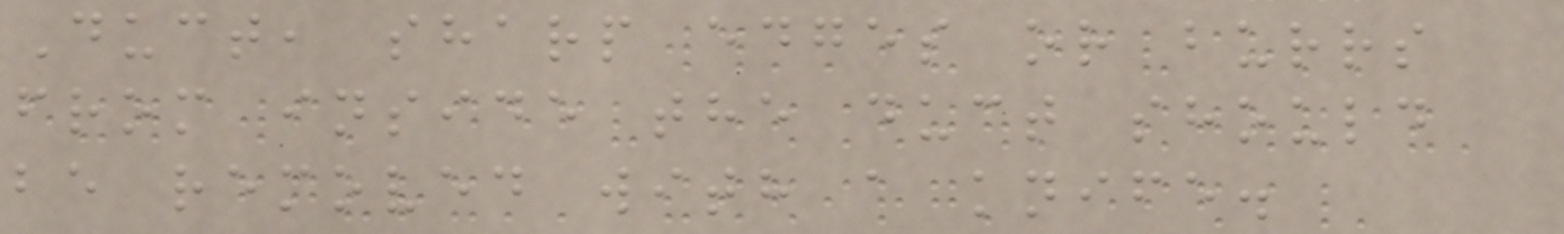Duct, sharp edges or burrs
from inside the duct should
be removed with a knife.
